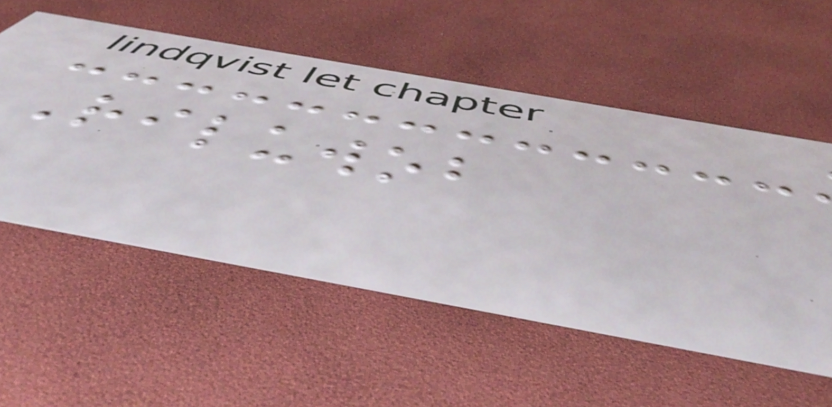Riluwob
